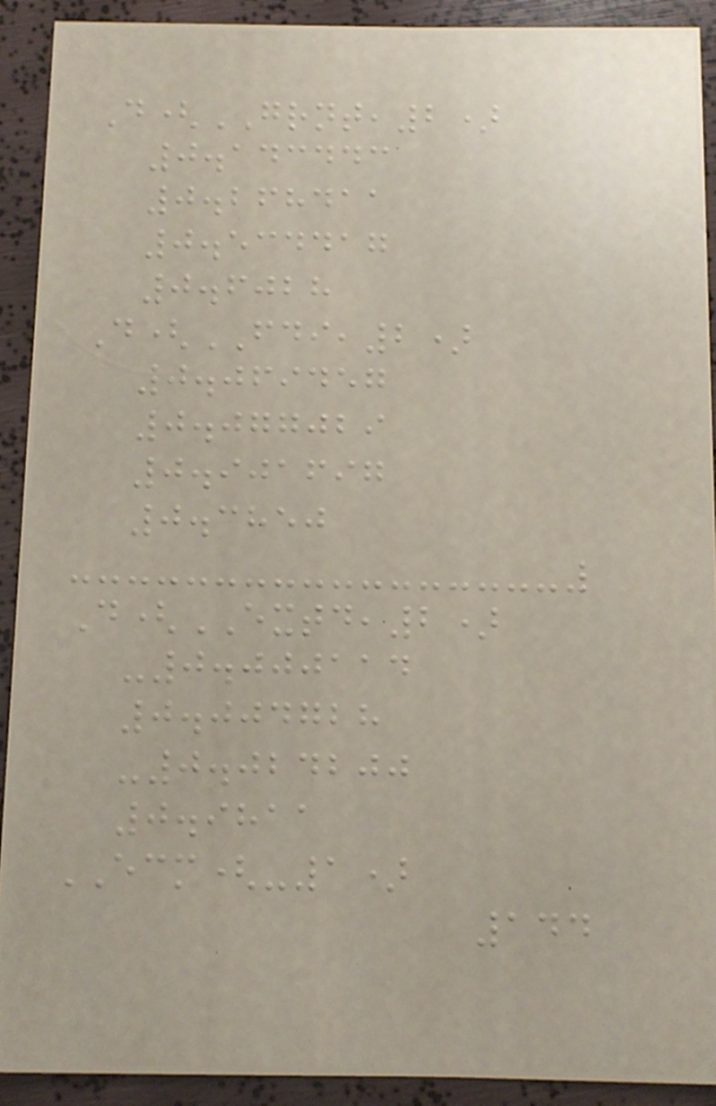D(GRNT,2)
0.143443
0.268411
0.534417
0.6028
D(FDI,2)
0.069457
0.077029
0.901697
0.3850
D(EXTD,2)
-0.000114
0.004728
-0.024200
0.9811
ECM(-1)
144
